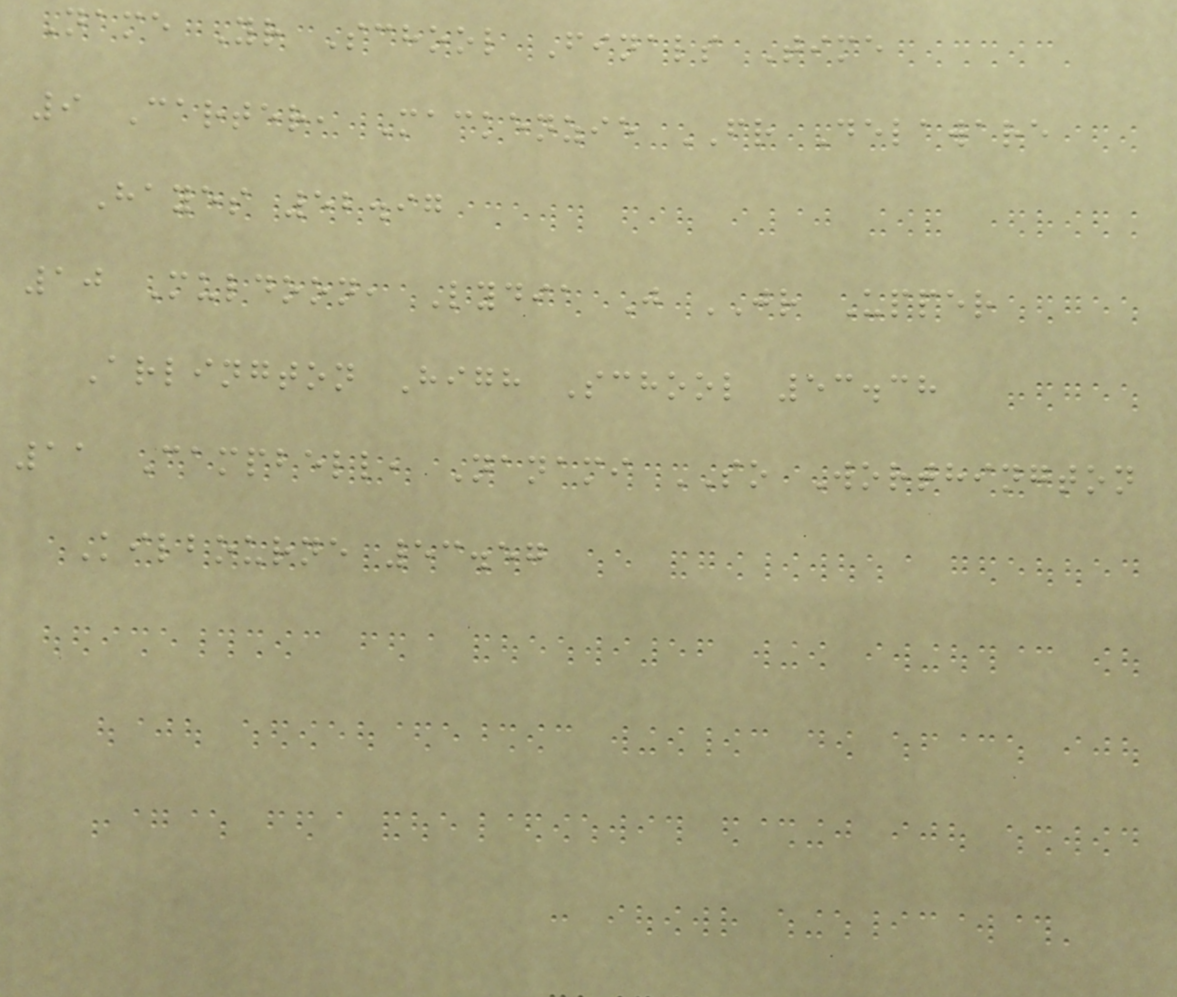Name Yr School Finals Time
9 Carter, Mackenzie FR Delaware
Hayes 52.97
10 Muldoon, Lydia J JR Upper
Arlington High School 53.38
11 Campbell, Nanami SO Worthington
Kilbourne 53.57
